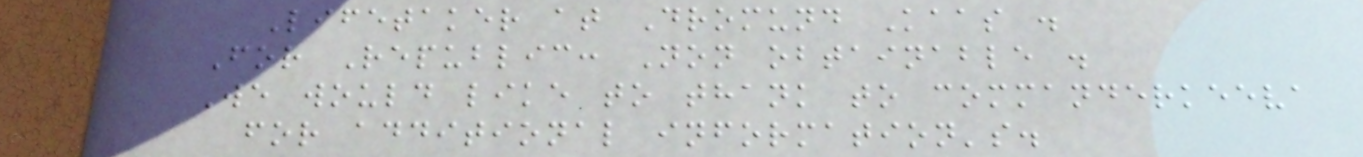Lifetaker at Dromund Kaas .
For Republic: Non obtainable .
We would like to thank to commanderkeeva
for additional information's.
